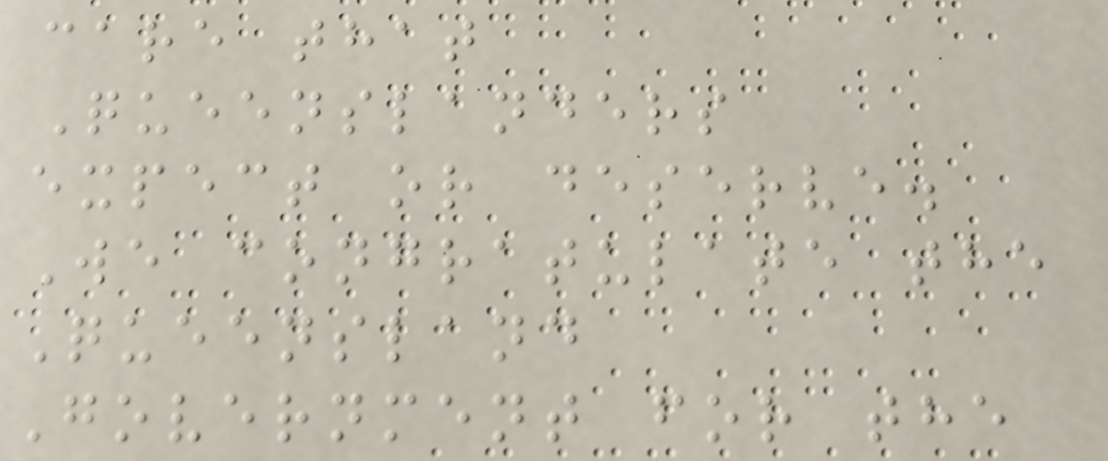care that
Queenslanders
expect or deserve.
We congratulate the
Queensland
Government for the
